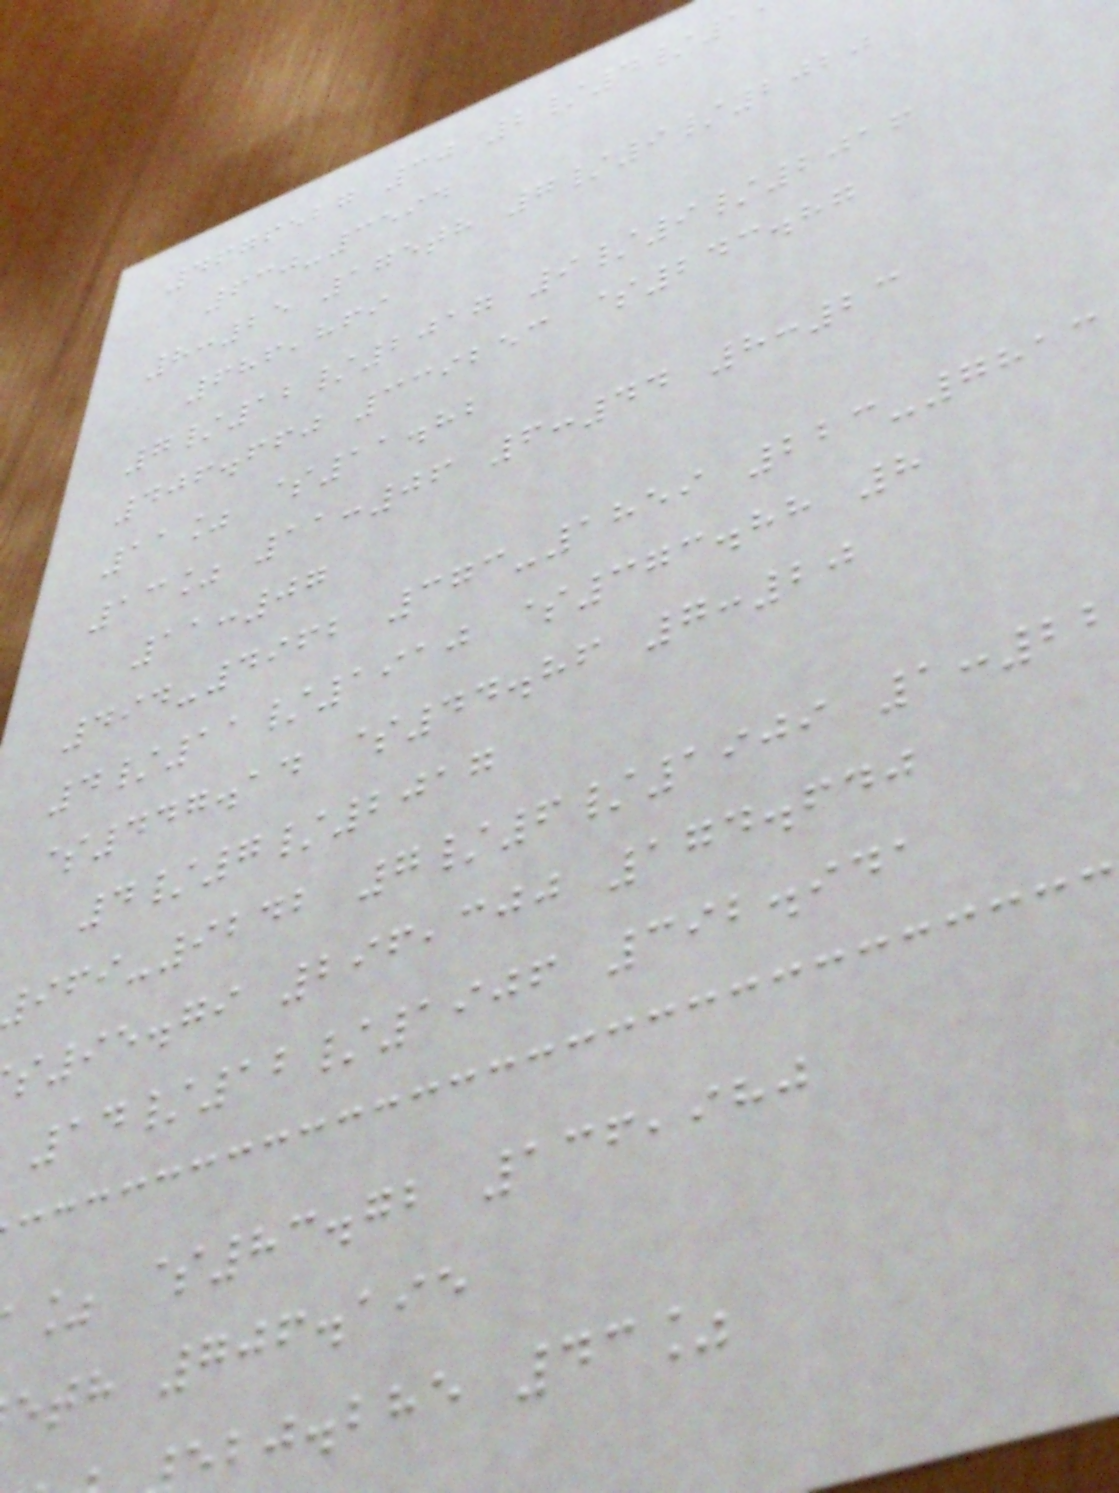4676527 30 2/4/1
630-3594
8:25 175th 7/9/2020
686,869
7/12/2017 9/9/2016
406.660 339253 $243.87
11% $11.82
13% 11:06 6:44 8:23
11:07
494-4962 373-1859 223-7813
4/11/1910 $373.88 8
$447.14 $44.86 7:20
4/7/2017
-9242 7/6/1909 1:22
95.79 296,300 174.640
14/12/1906 392.941
% $83.72 136,980
eth 706.195
ebj.bhe 43%
